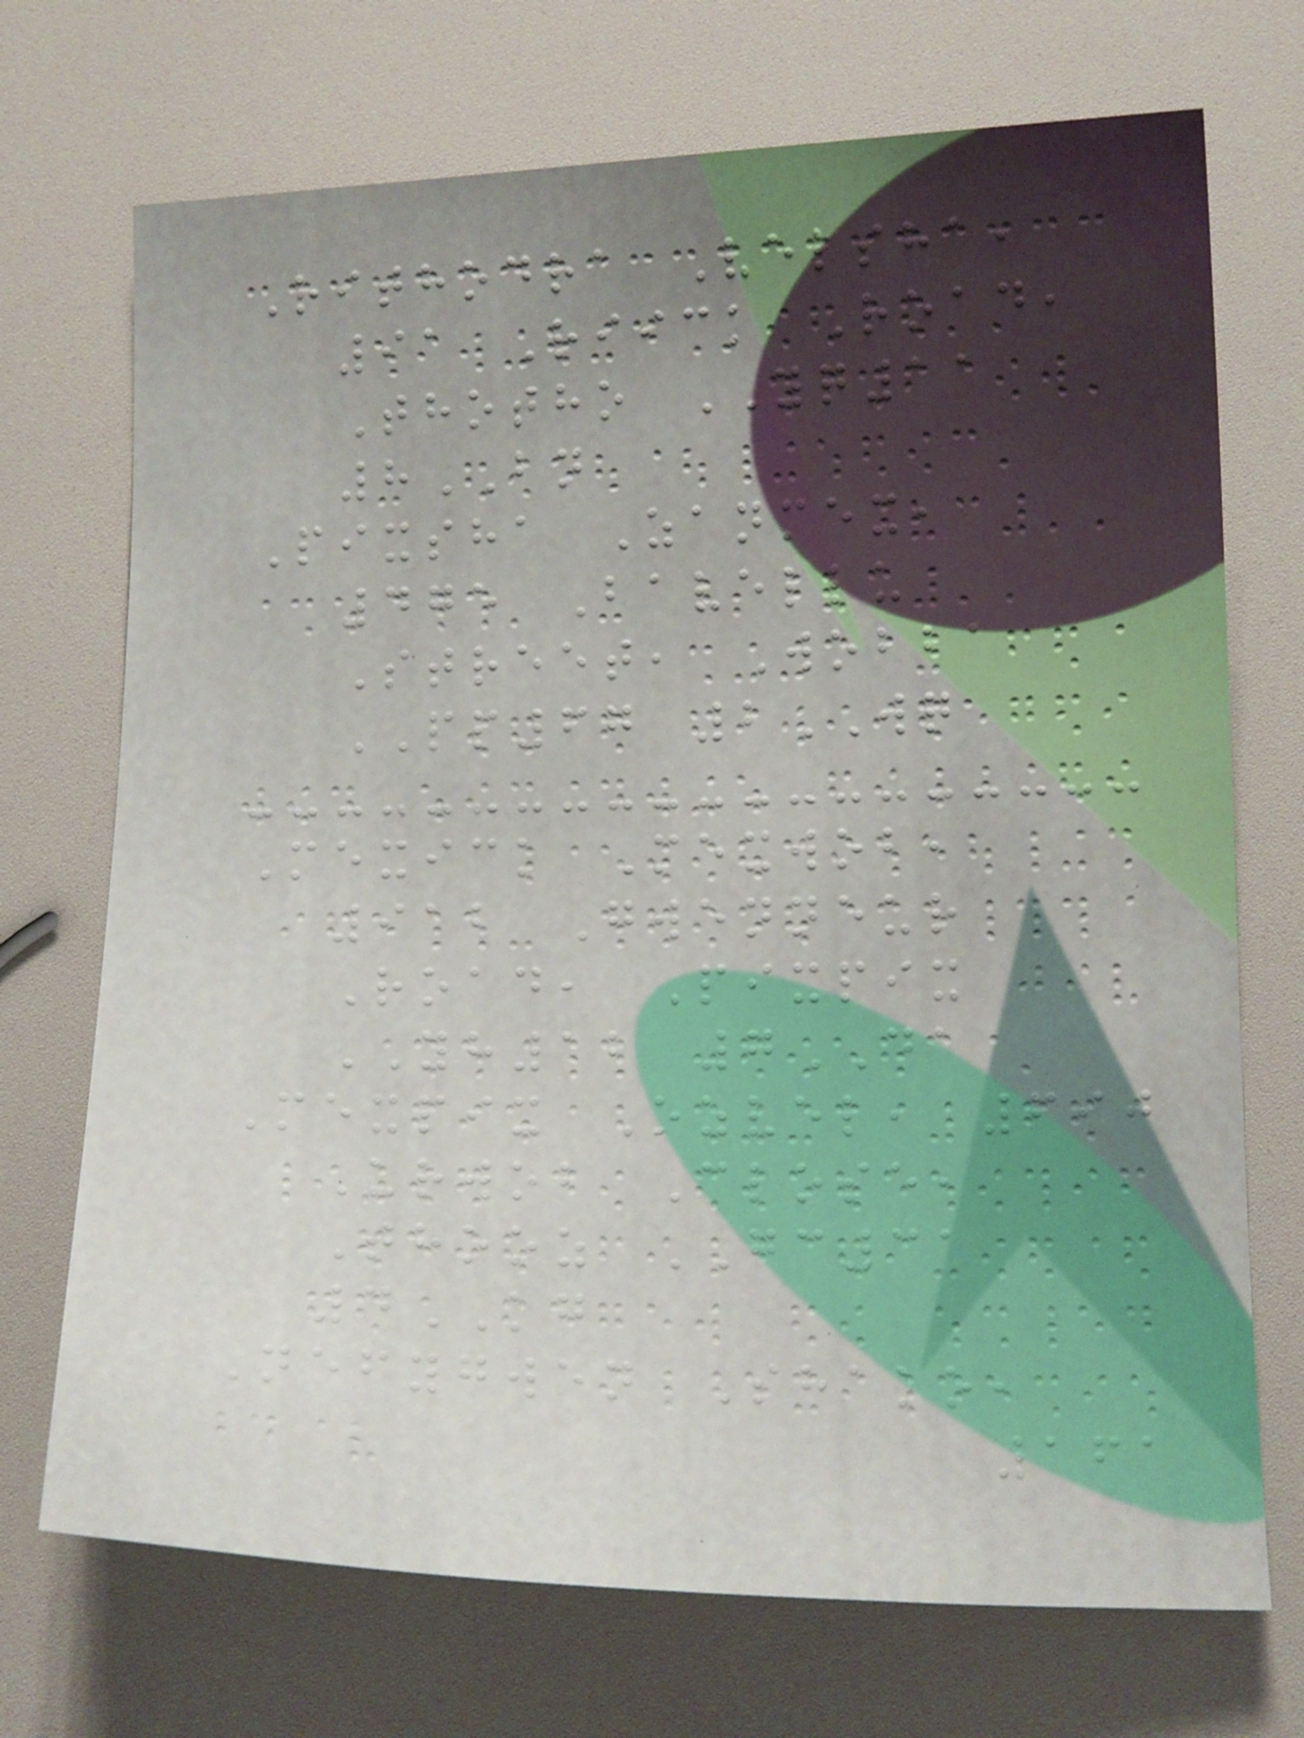Rithodra Velsha,
91 Riick Road,
Thotho YQ11
8BN
Pixsha Zanmex,
475 Bavellu
Street, Wobba
PP67 2WQ
Mexick Mexwob,
912 Gwenneur
Road, Pixpix
YH12 7DA
Mexpix Ozvel, 690
Urwob Close,
Thooz GC31
4KG
Nefygwen Shako,
161
